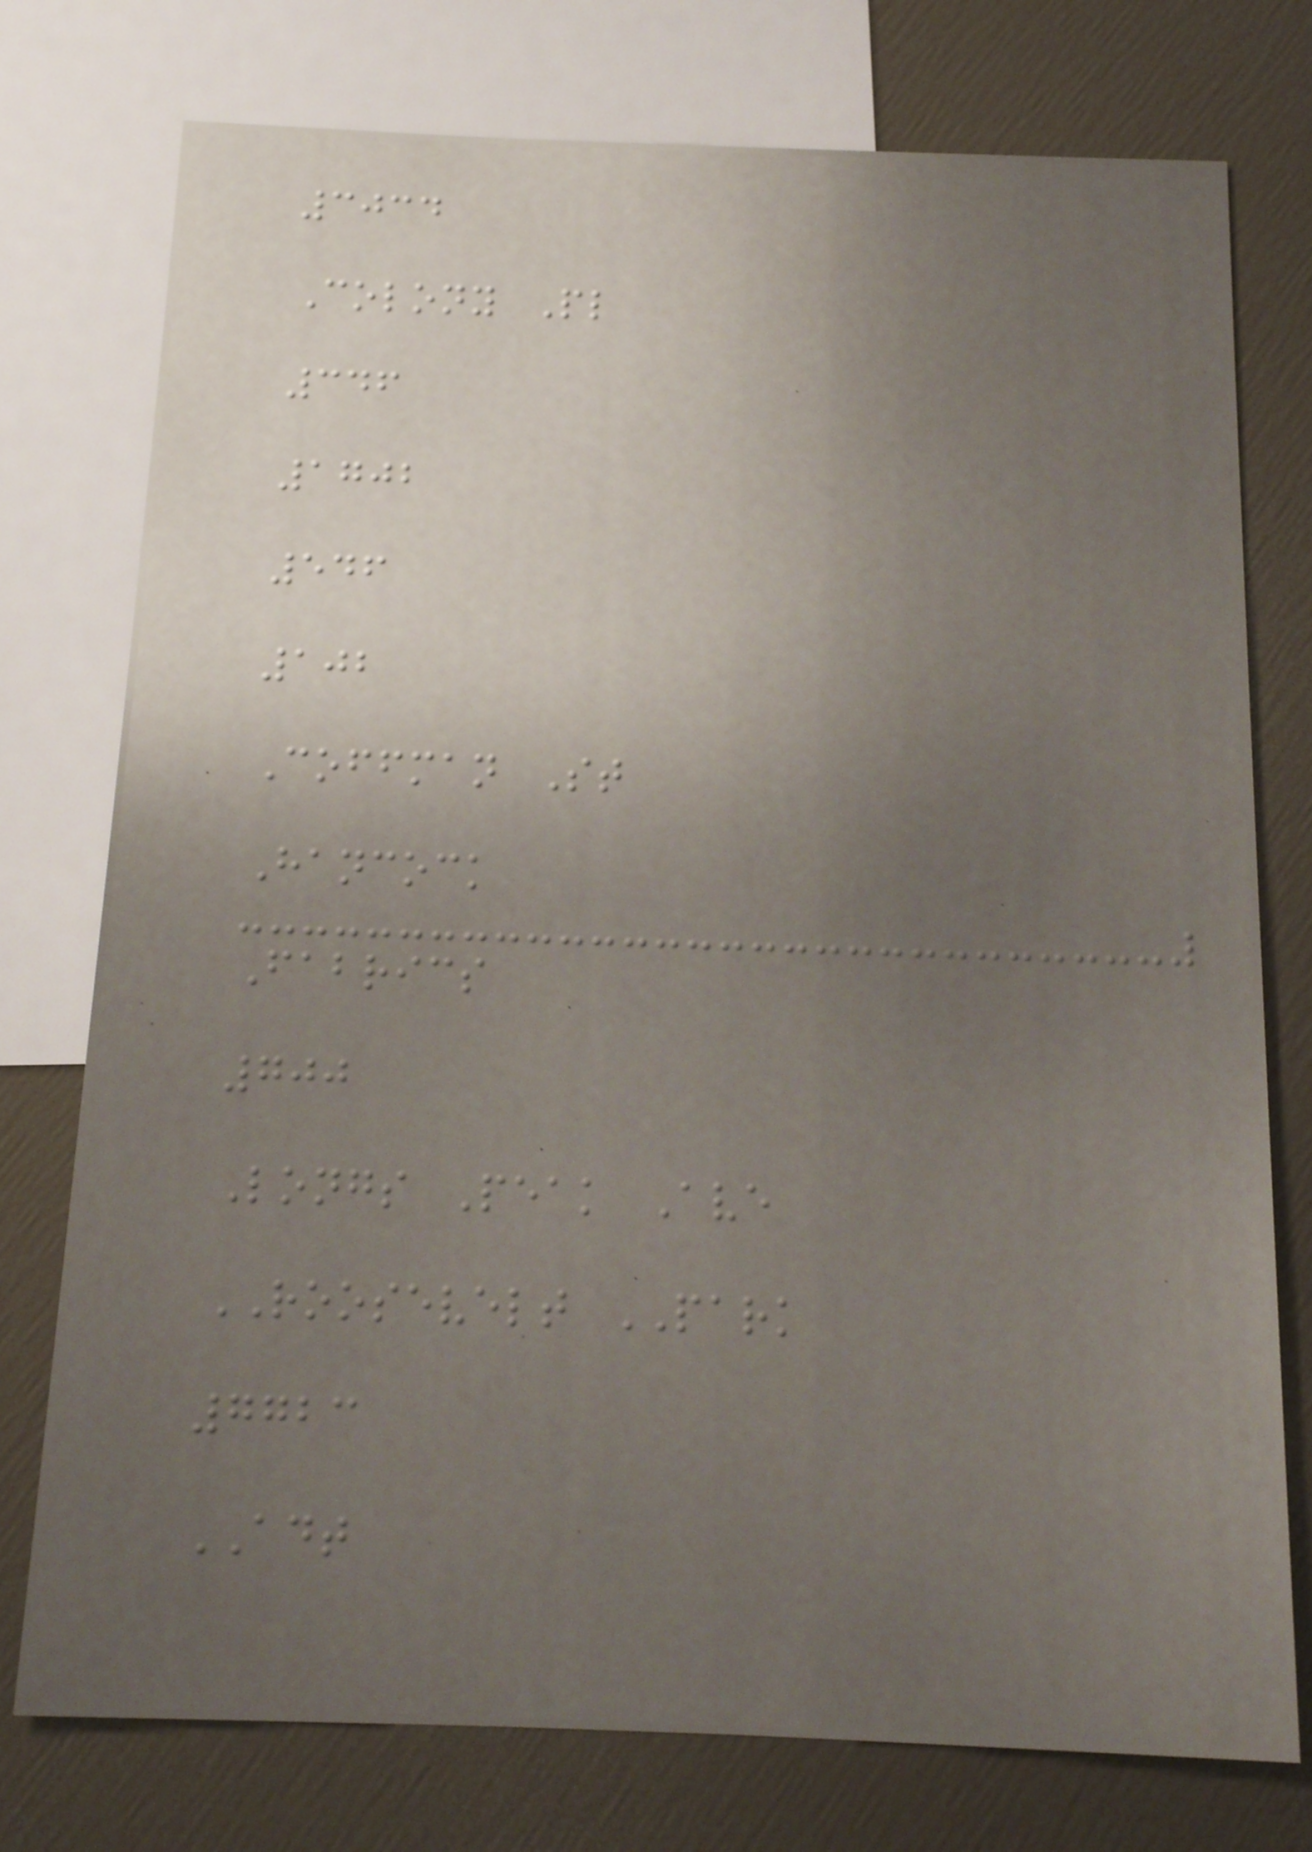3034
Colony Pl
346
1702
546
102
Coffman St
Hancock
Fabrics
700
Longs Peak Ave
ROOSEVELT PARK
7723
ADT
